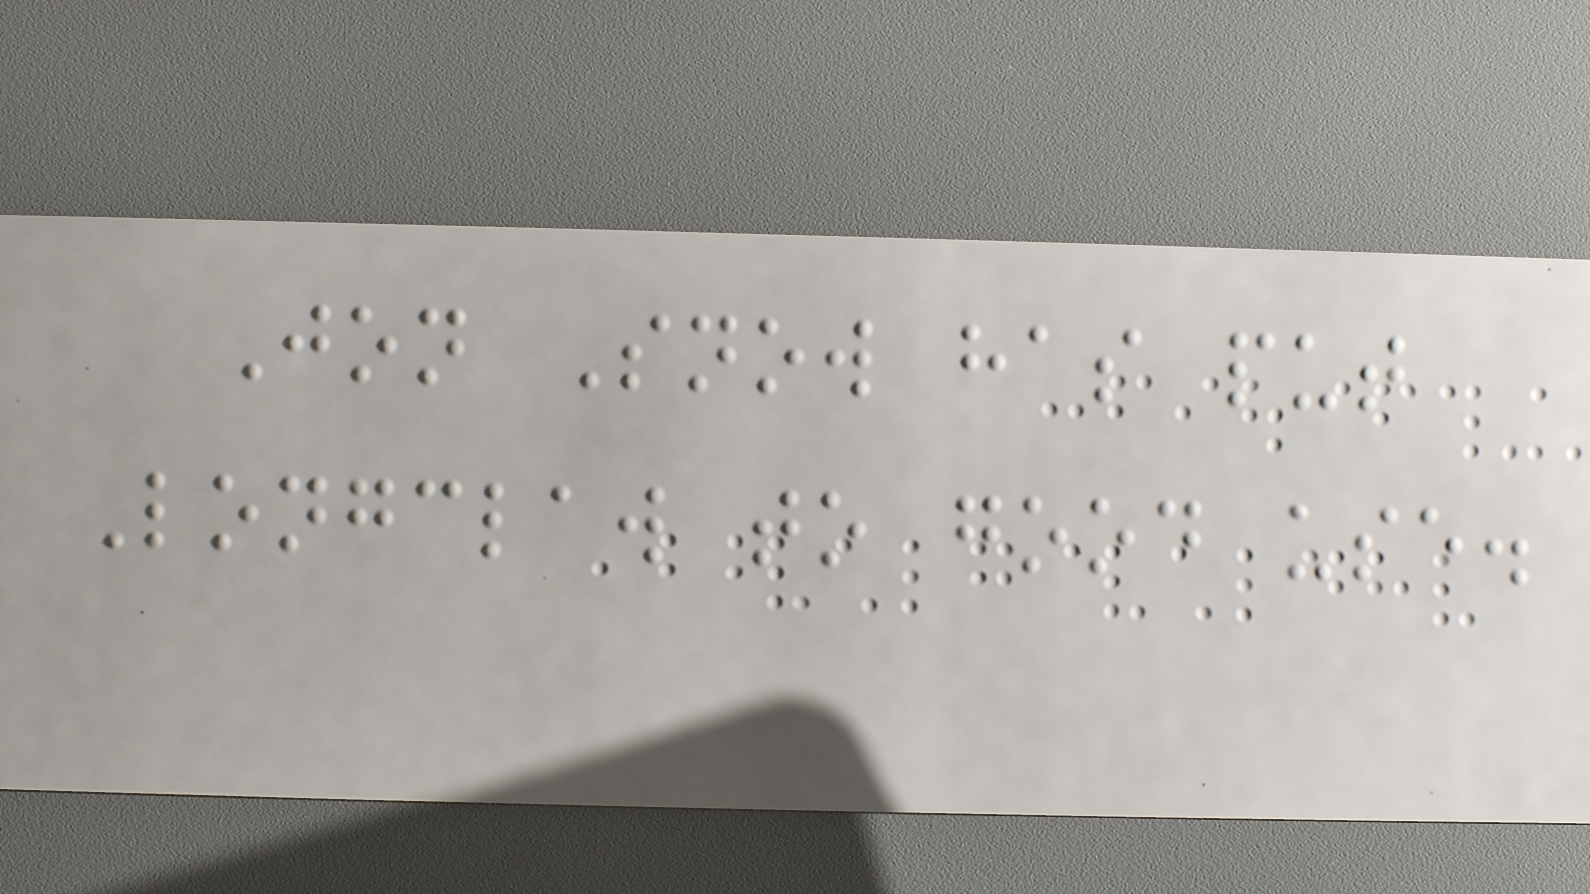Jon Snow has put
Longclaw to good use.
